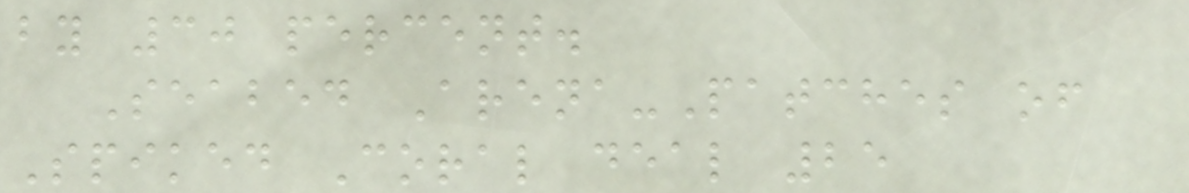by 30 percent.
Seabed Arena-Patches of
Spiked Coral deal 25
